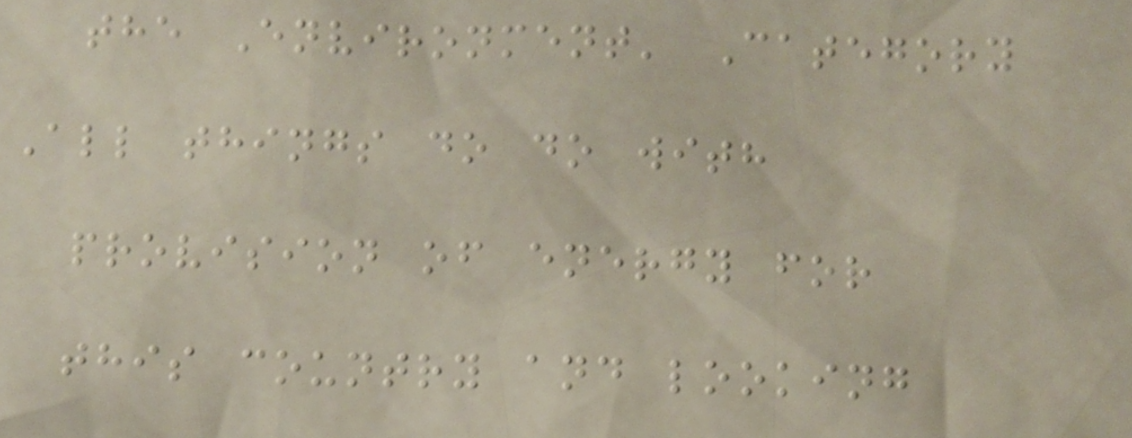the Environment' Category
All things do do with
provision of energy for
this country and looking
